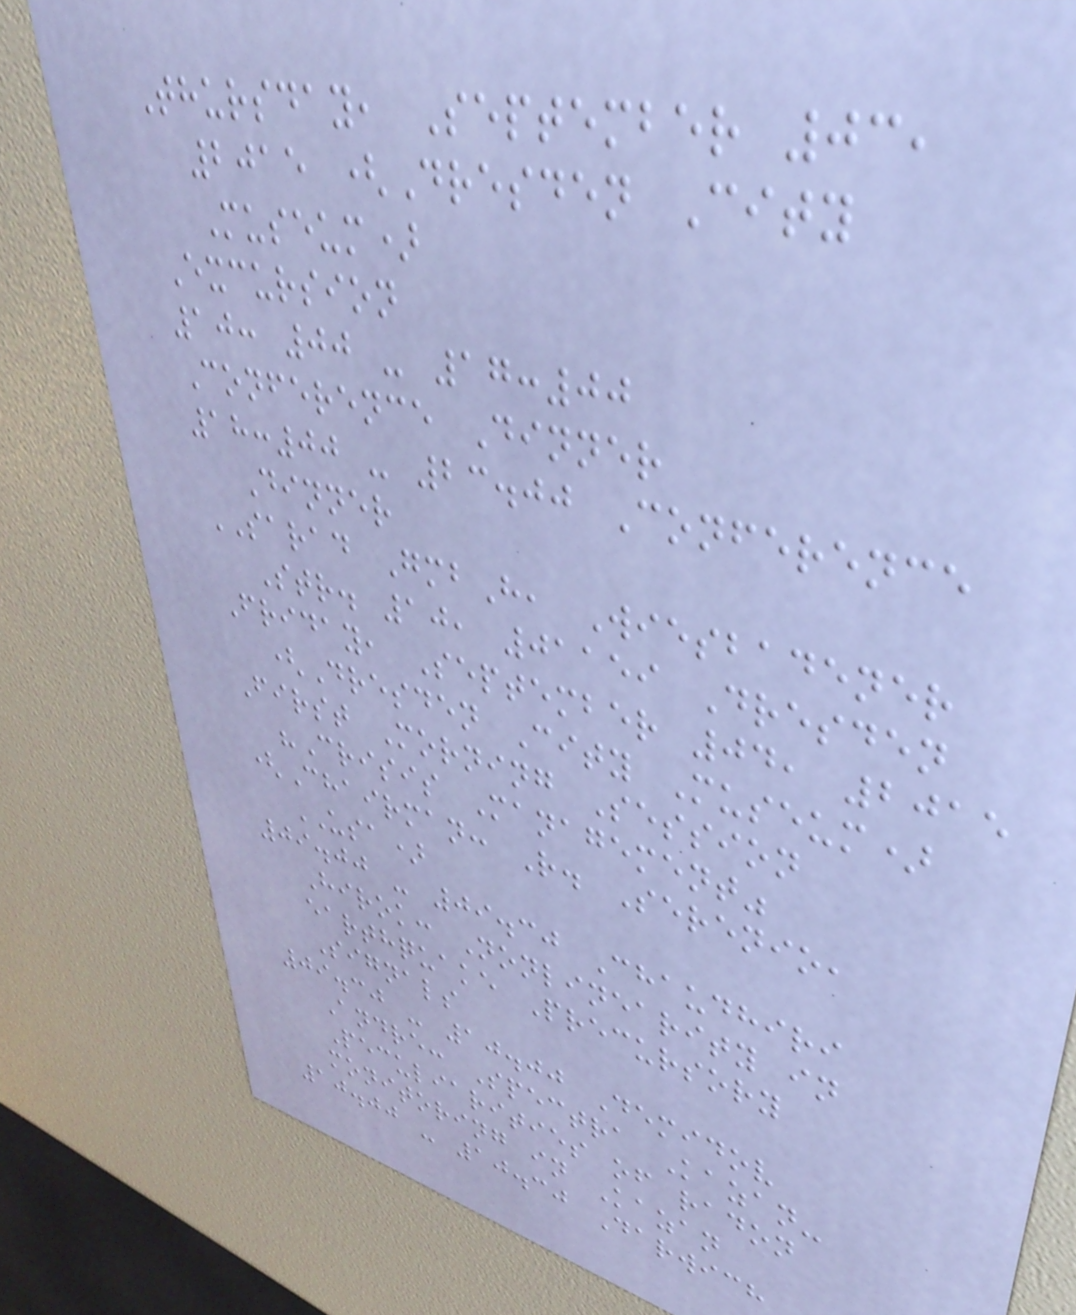Thursday, September 03,
2015 (Dresden City
Museum)
Excursion
10: 00 - 17:00
Conference Dinner
18:00 - 23.00 Conference
Dinner
SARAD GmbH, Wiesbadener
Str. 10, 01159 Dresden
Friday, September 04, 2015
(Dresden City Museum)
First Morning Session
"Crisis Management"
(Chairman: R. Serenio,
USA)
09.00 - 09.30 Chaudhiri
Hirok: Nonlinearity in
earthquake Precursory
Signals
09.30 - 10.00 Demidov
Andre: Spectra Kazan-
Peculiarities of radon
monitoring in Kazan
10.00 - 10.30 Darwich
